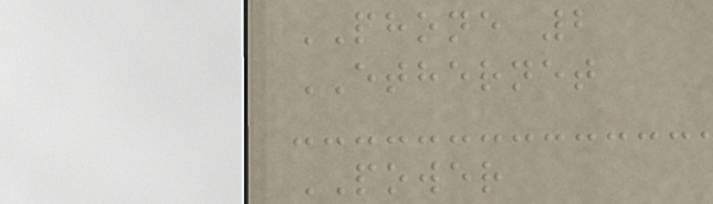PHONE 2
ETHERNET
POWER
